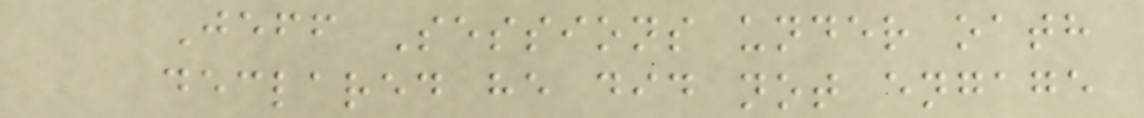Jeff Sessions under oath
declared he did not engage
